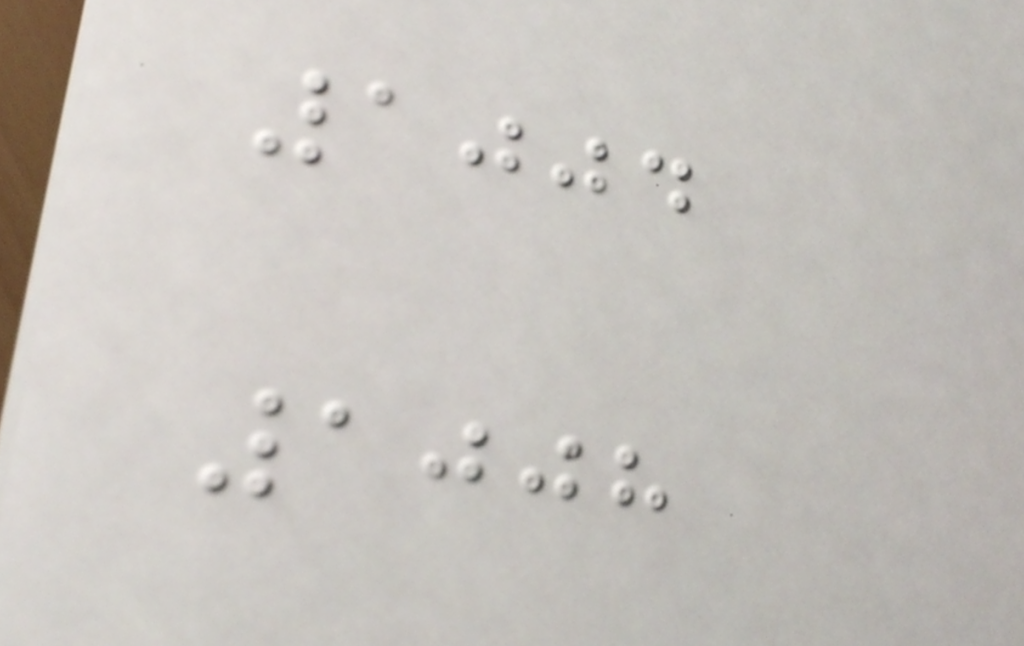1004
1008
